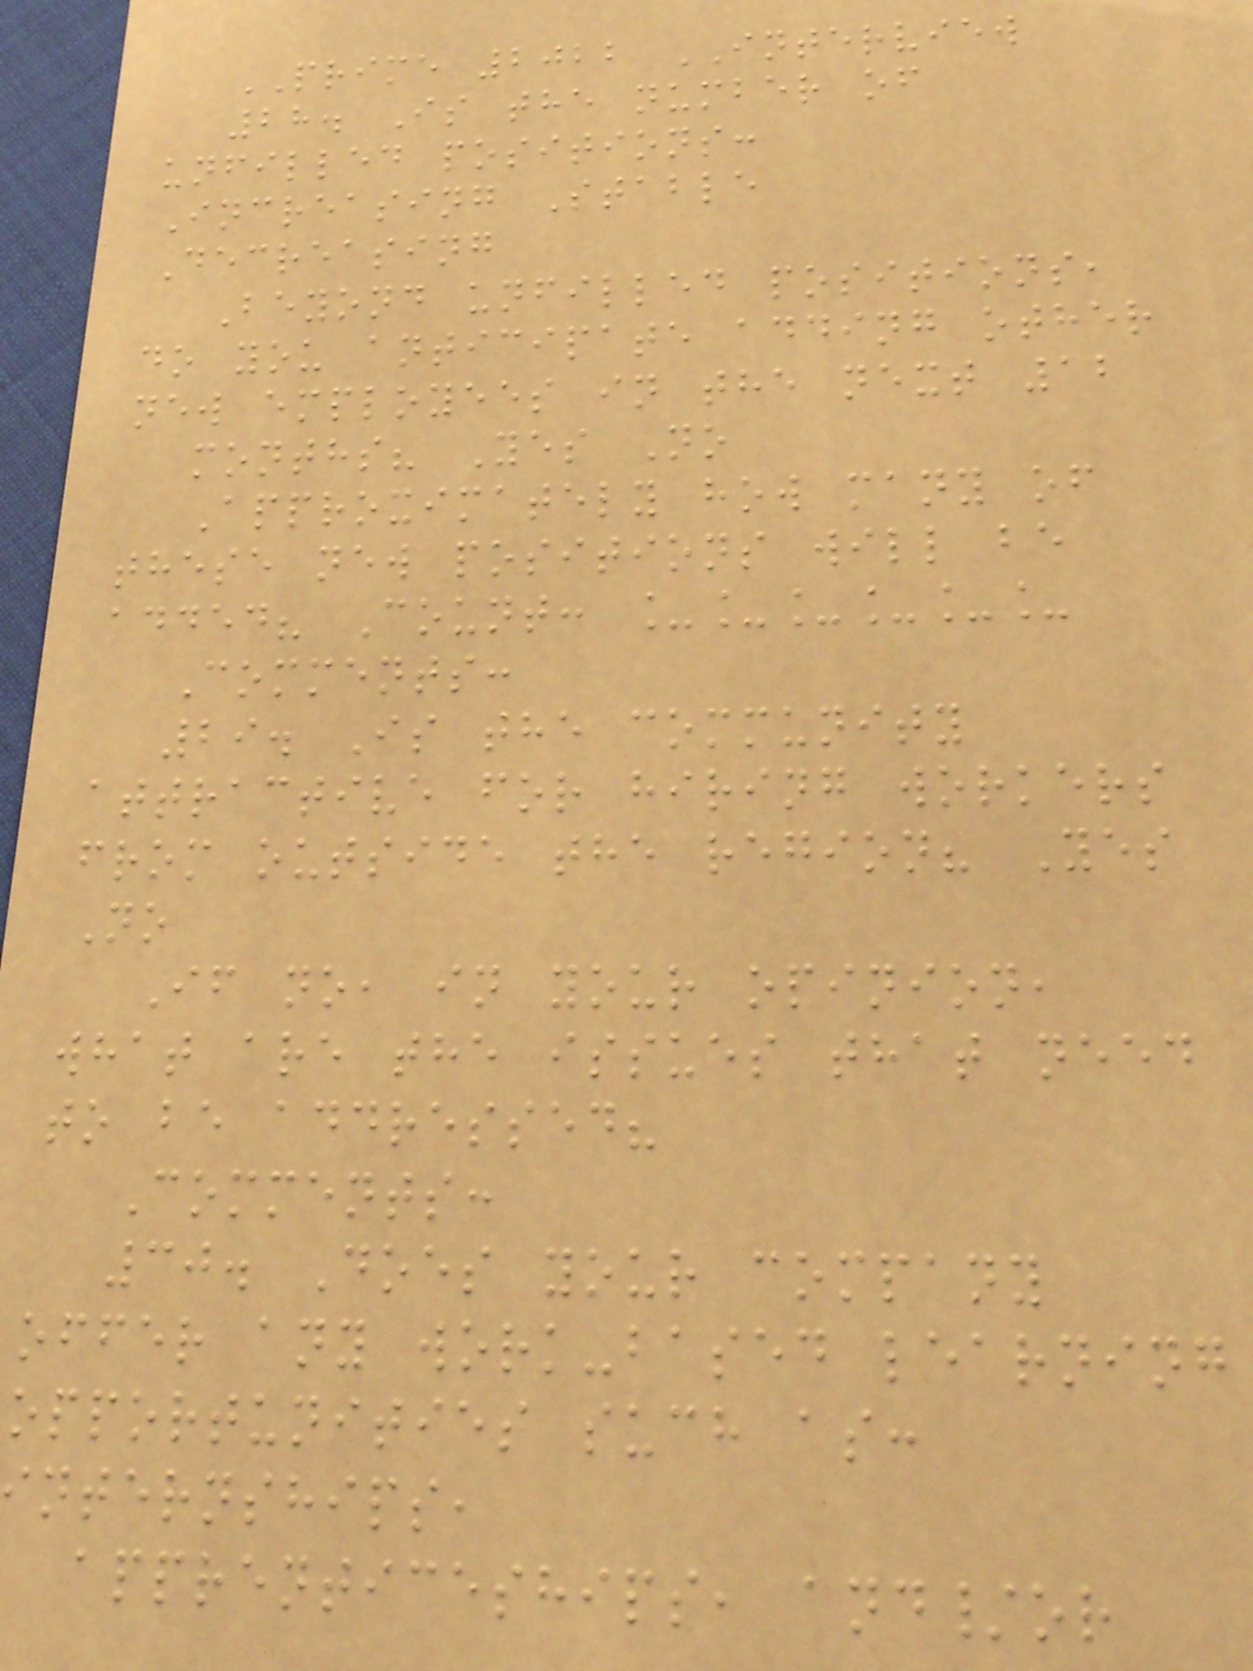PRIME 2022 INTERVIEW
28. Is the number of
unfilled positions:
Increasing Stable
Decreasing
Beyond unfilled positions,
do you anticipate adding other
new employees in the next 12
months? Yes No
Approximately how many of
these new positions will be
added? Count: ______
Comments:
29. Is the community
attractive for hiring workers
from outside the region? Yes
No
If no, in your opinion,
what are the issues that need
to be addressed?
Comments:
30. Does your company
offer any work-based learning
opportunities such as:
nternships,
apprenticeships, and/or
